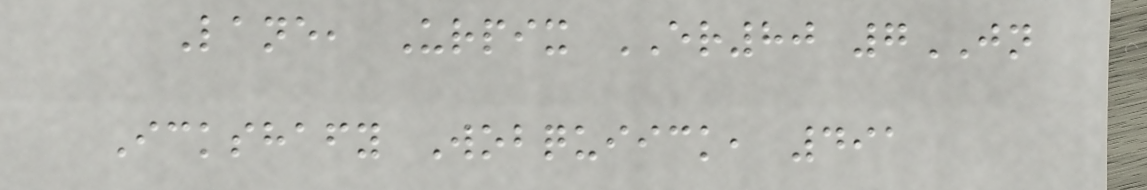Lane, Urpix ER80 7JN
Ickshafy Wobquiick, 491
